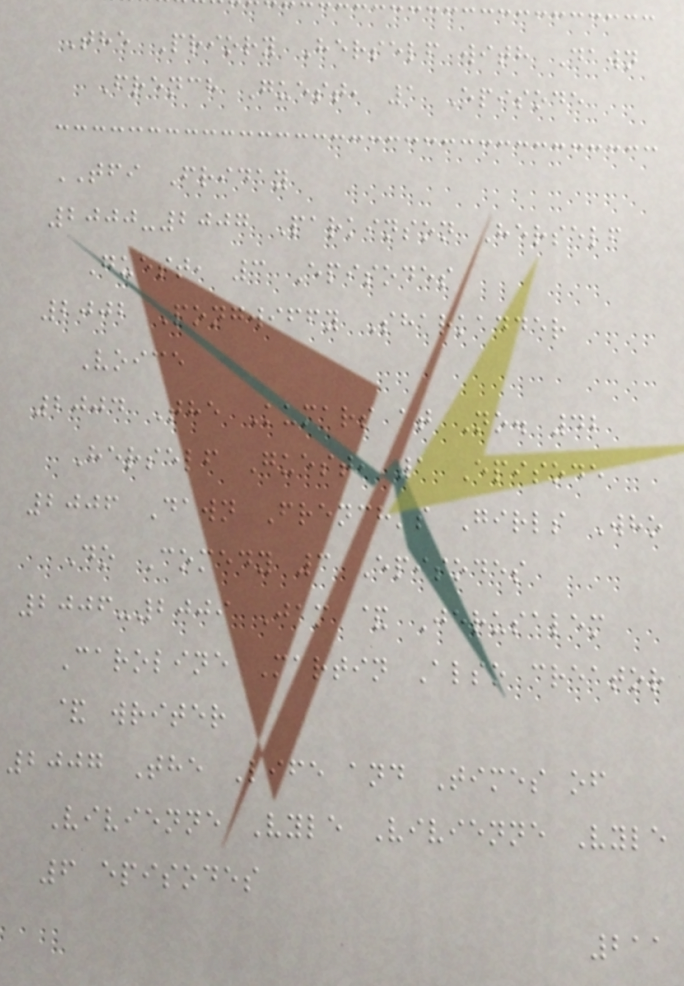The Priory Herself with Dawn
French Guest, 1 Episode
TFI Friday
2000-2007 Parkinson Herself
Guest, 3 Episodes
2002 Pongwiffy Sharkadder
Voice
2004 The Kumars at No. 42
Herself Guest, 1 Episode
2006 Dawn French's Girls Who
Do Comedy 3 Episodes
2006-2009 Jam & Jerusalem
Caroline Martin Also creator
& writer
2007 The Life and Times of
Vivienne Vyle Vivienne Vyle
6 episodes
211
